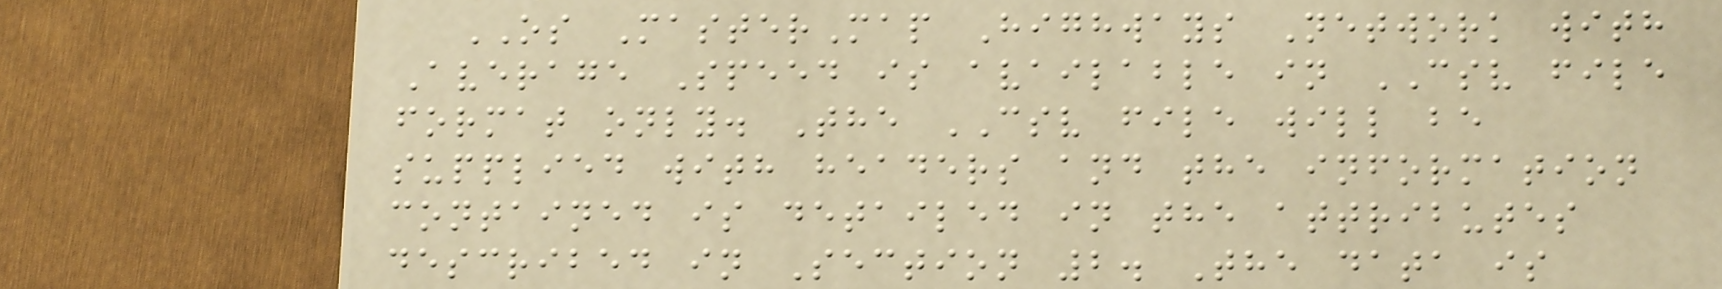OS MasterMap Highways Network with
Average Speed is available in CSV file
format only. The CSV file will be
supplied with headers and the information
contained is detailed in the attributes
described in Section 2. The data is
